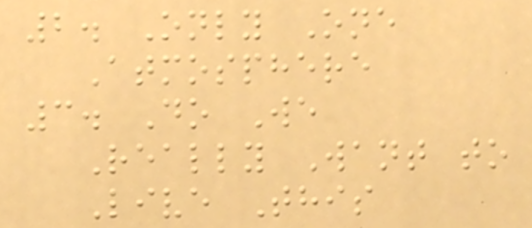2. Only One
Atmosphere
3. Do We
Really Want to
Live This
